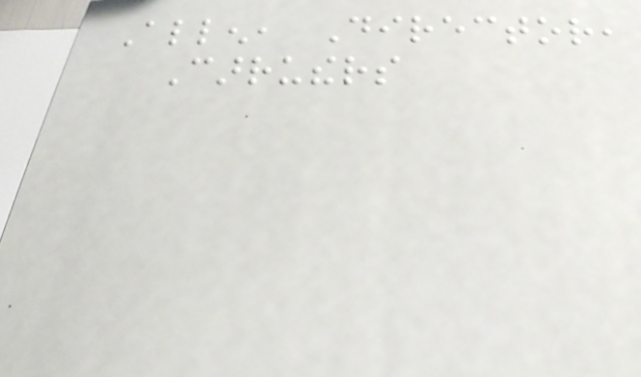Allen, Director,
Carruthers
